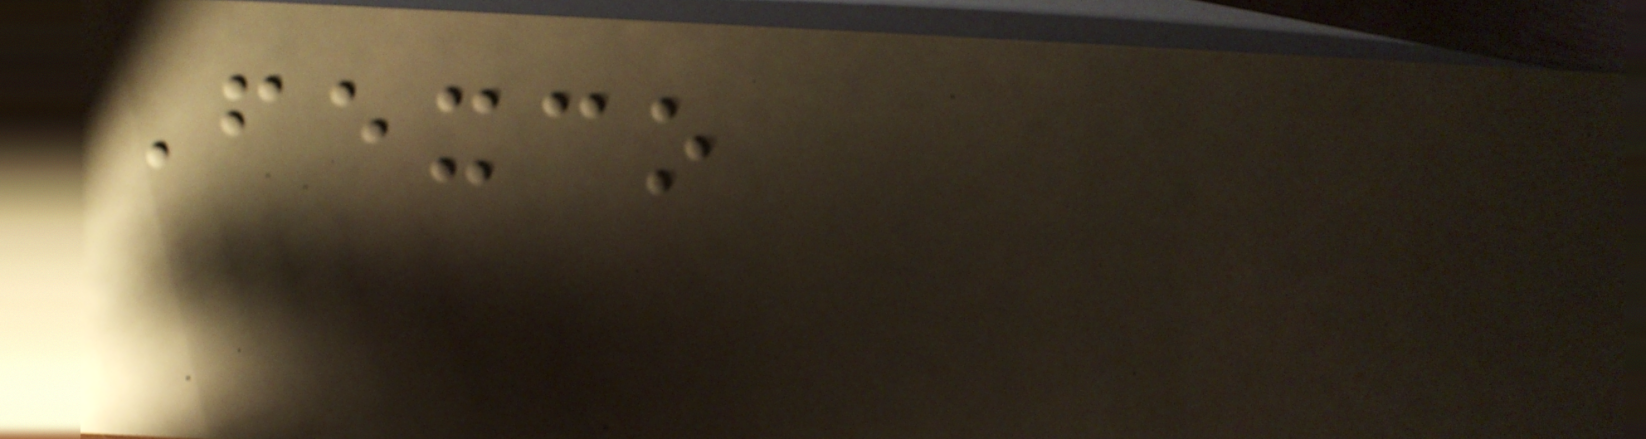Fexco
